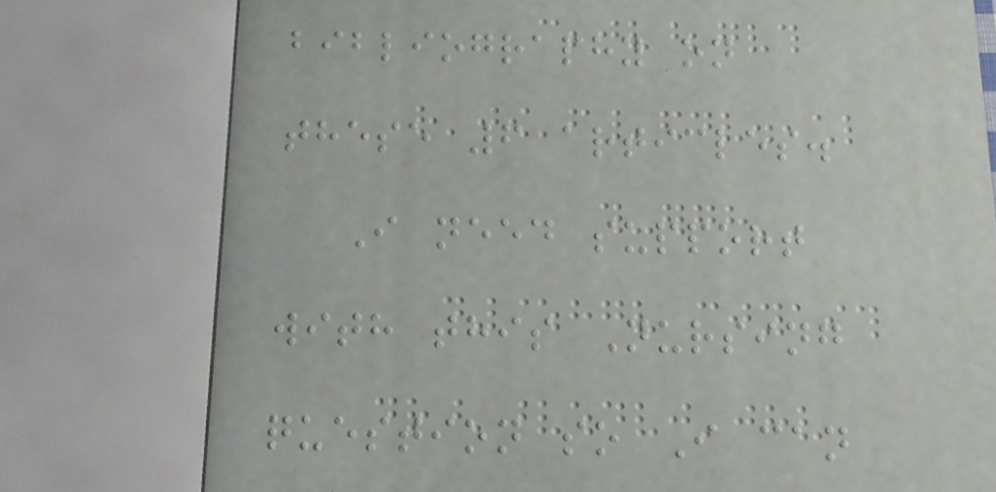bibliography on
these 6 articles.
I need support
with this Nursing
question so I can
